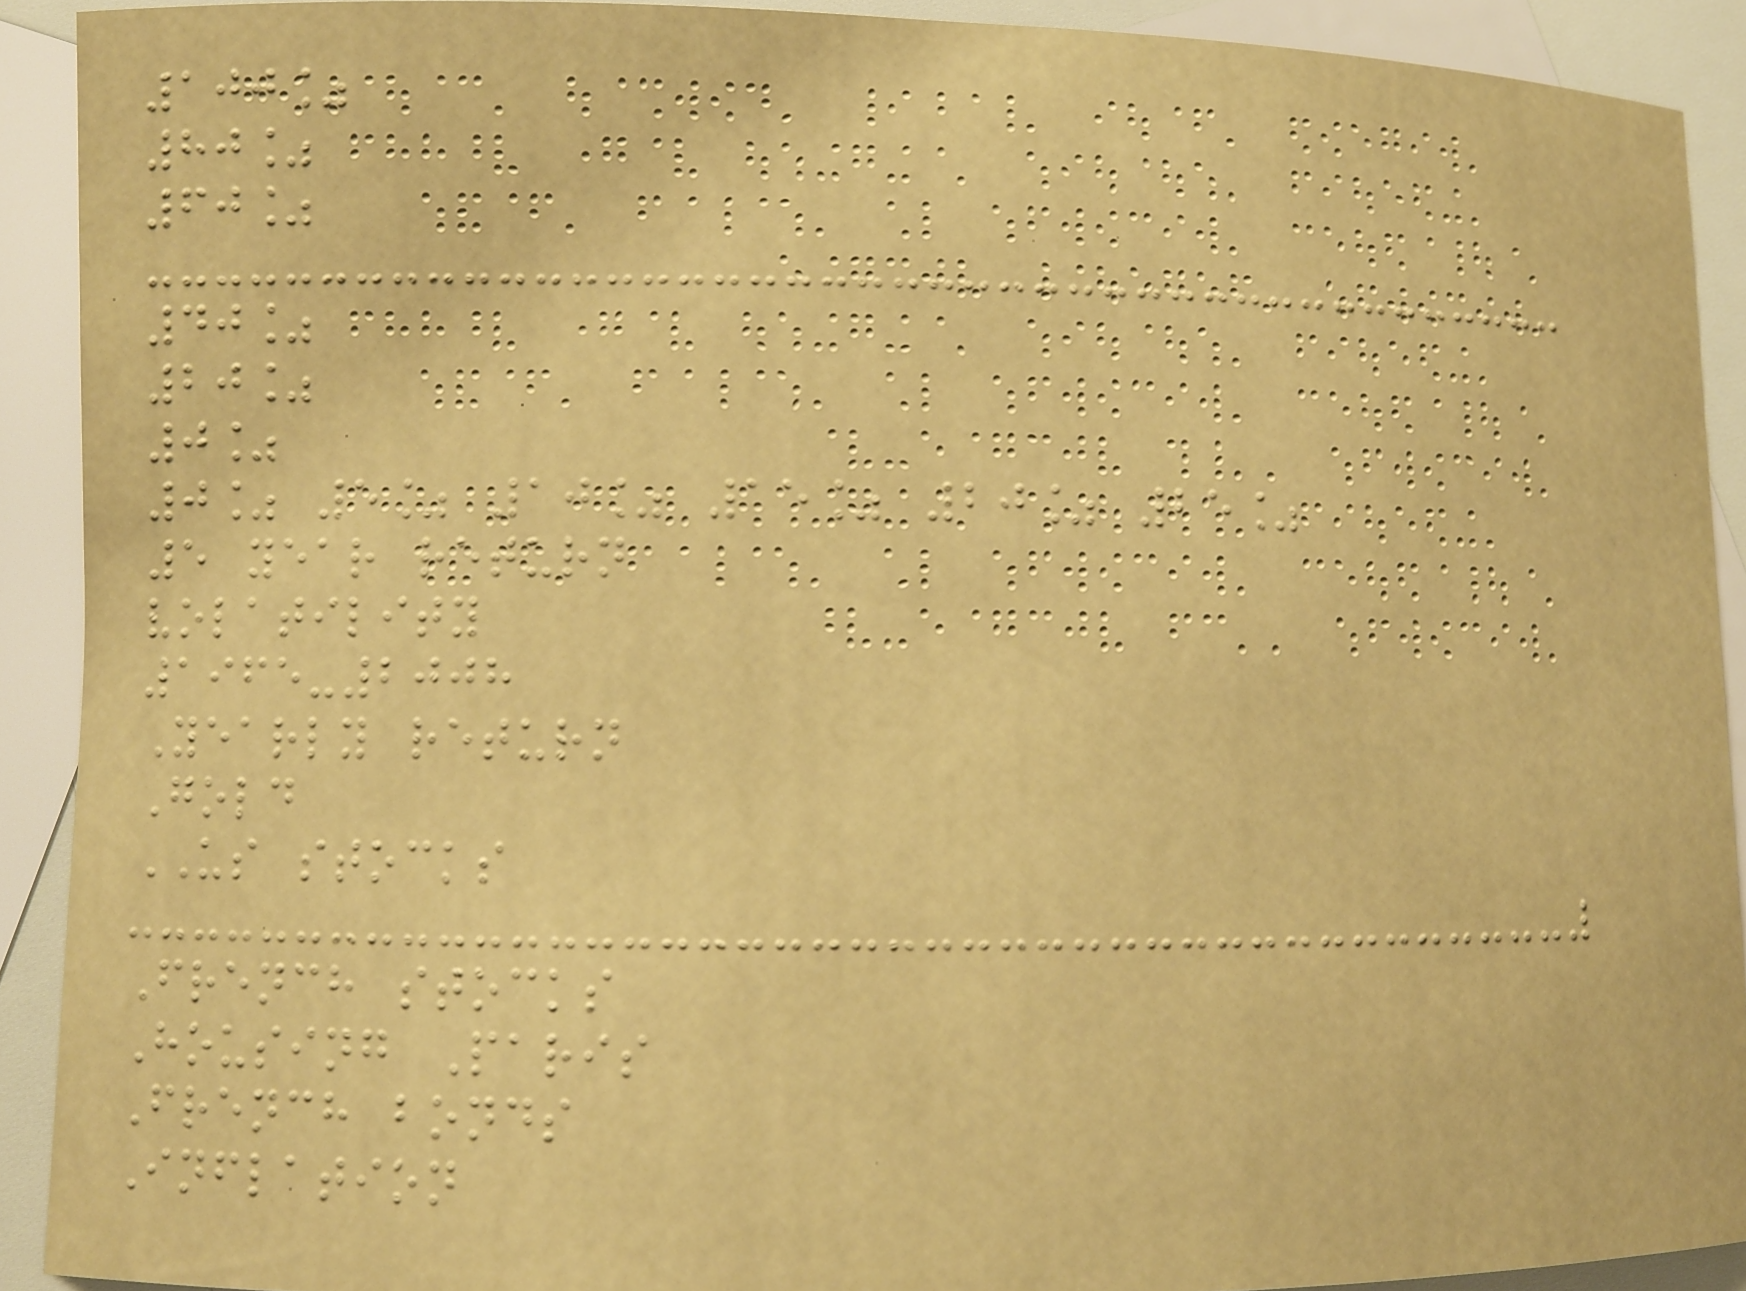100%
80%
60%
40%
20%
0%
0% 5% 10% 15% 20% 25%
5 year return
volatility
1965-2008
Yearly return
Gold
US stocks
French stocks
Housing Paris
French bonds
Inflation
